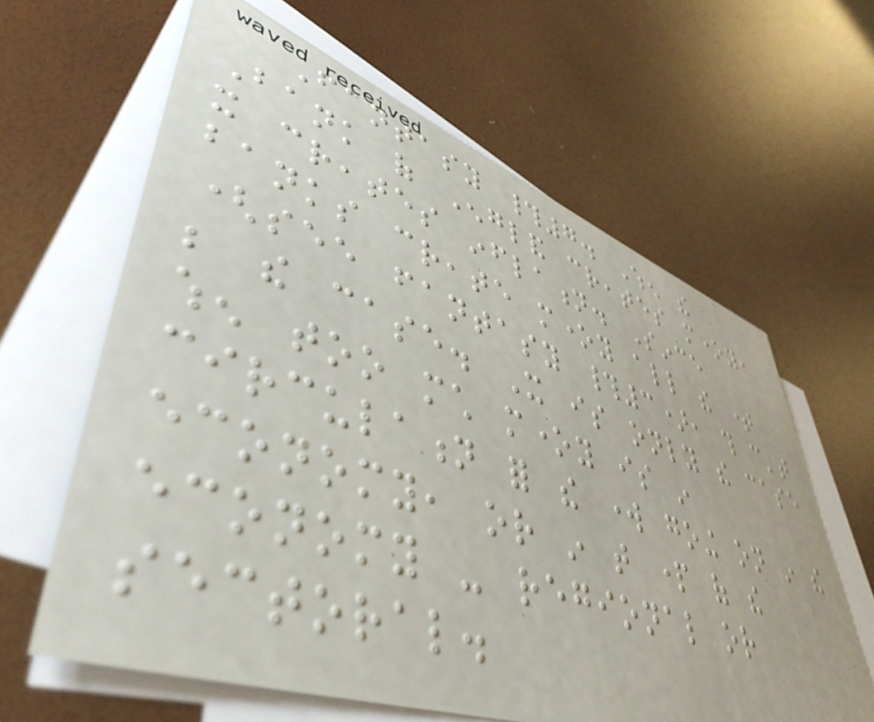Fantasy #7. When the
Bank of England creates money,
it creates inflation. Since
banks create money all the time
(see fantasy #3), this can't
be the case. It is only the case
when too much money is in
circulation for the work going on in the
economy, or in that part of the
economy - regional or
sectoral.
